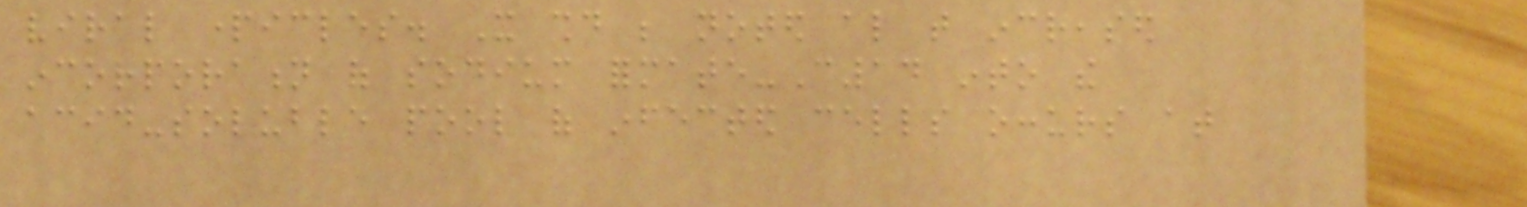viral particles. It should be noted also that increased
incorporation of sodium formate-C14 into the
acid-soluble pool of infected cells occurs at
